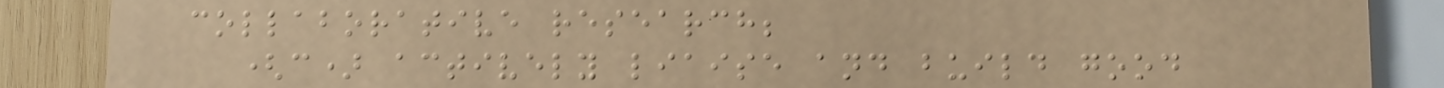collaborative research;
(c) actively liaise and build good
